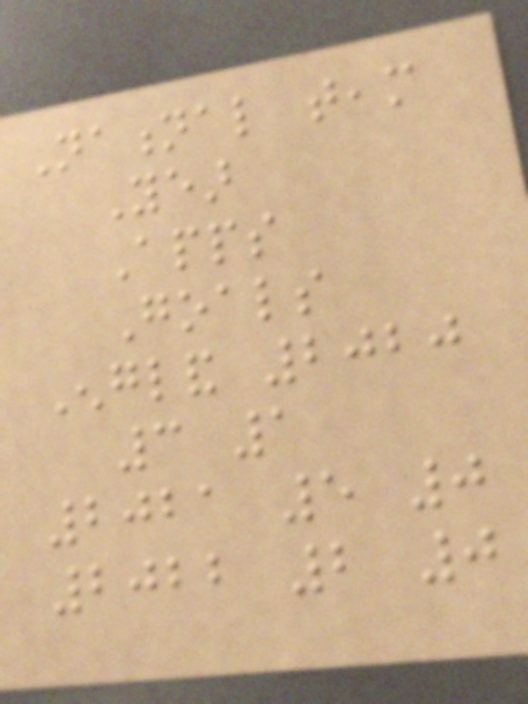National team
Year
Apps
Goals
England 2020
3 1
2021 5 0
2022 2 0
